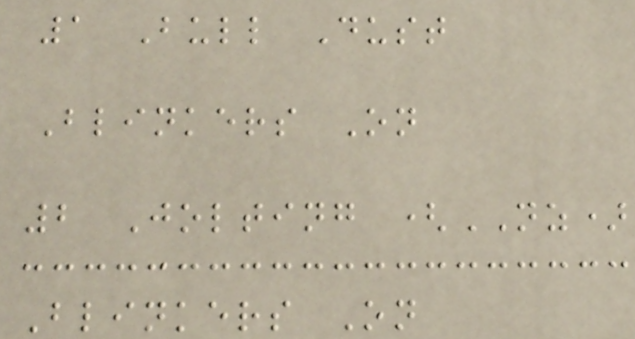1 Bull Dust
Blinkers On
2 Jolting (NZ)
Blinkers On
